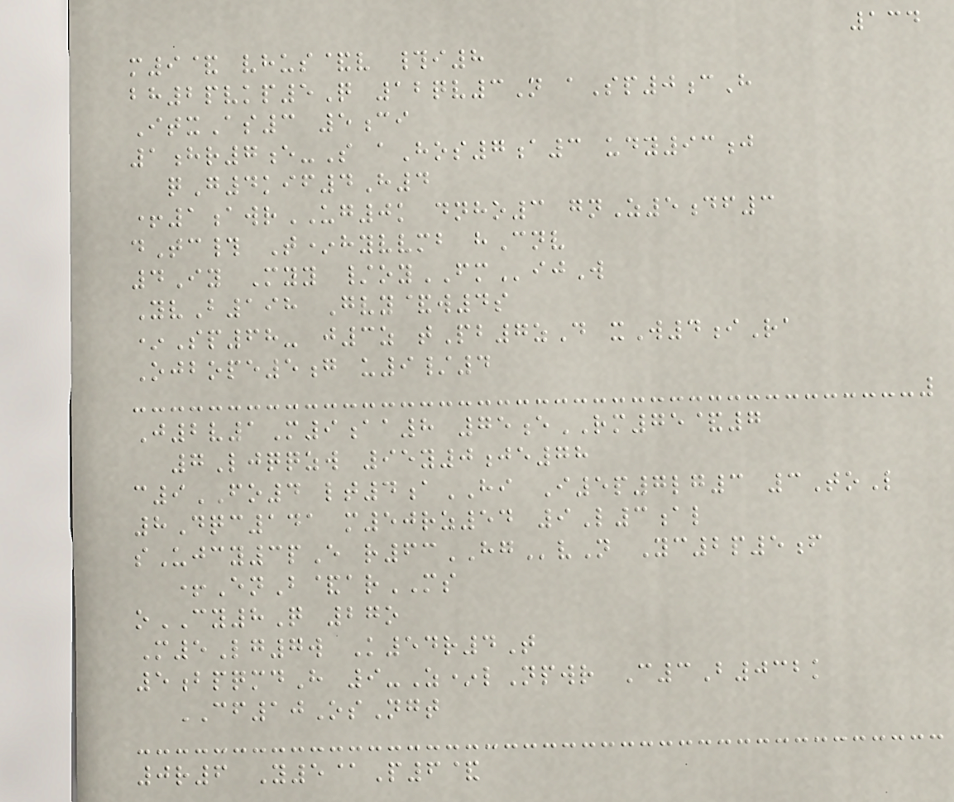134
m9& vhus&v #i8
bh2pvkp5Q 12qv3N aSp0cH
ItxAs3 5ci
1hr7e-S aHos7a3 udy93j
qG4kif4H4
+1awrUG0k dnho3 gnZ5df3
dTc# T*hyvvmb hCnv
4Iy Myy /oyFMijW
YvB198 Gvy&w4s
*Sp68- j3z tPb7zD xW4iRa
Ojbope5g u9/4
J2v1M9aa8 75eRM75&7
7Ljqqzw 95y0je78
c9FO4 lt4aHI I5p7lg3 3ToL
8Dqc141 m50rz54 9L3al
sUjcy3pE r63HGvN Yc2p5f
+EnB&arMS
oCY8Q 27o
M5Lg7w K54r4T
5bpqmdH 9-Z*lNpwr C3B032k
CF10OsNgt
0r6 Y5@P6&
